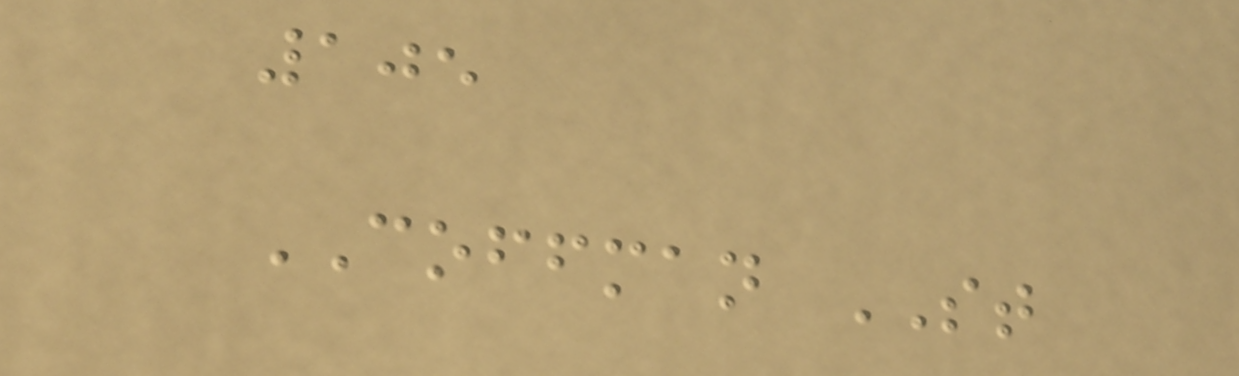105
COFFMAN ST
